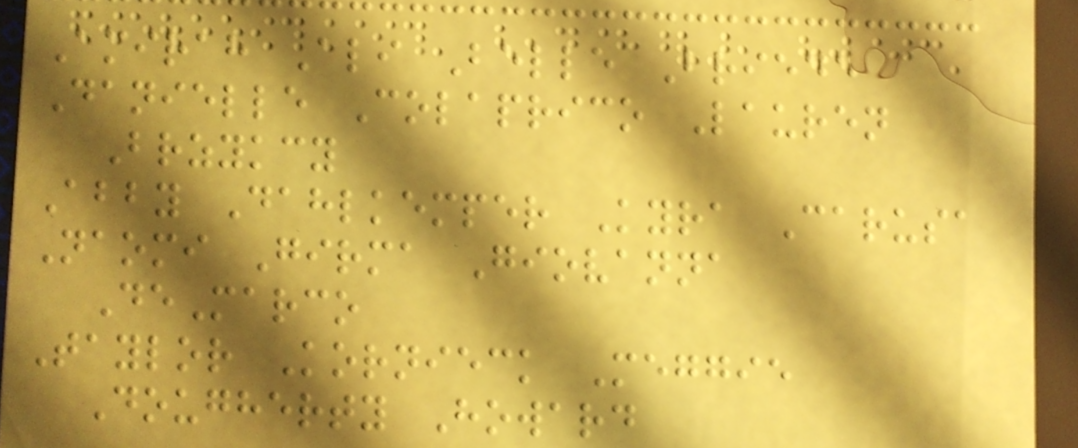Amirah Ali Belle Briede
Danielle Colaprico Lauren
Brzykcy
Abby Dahlkemper Kyra Carusa
Naomi Girma Giovanna
DeMarco
Taylor Kornieck Meggie
Dougherty Howard
